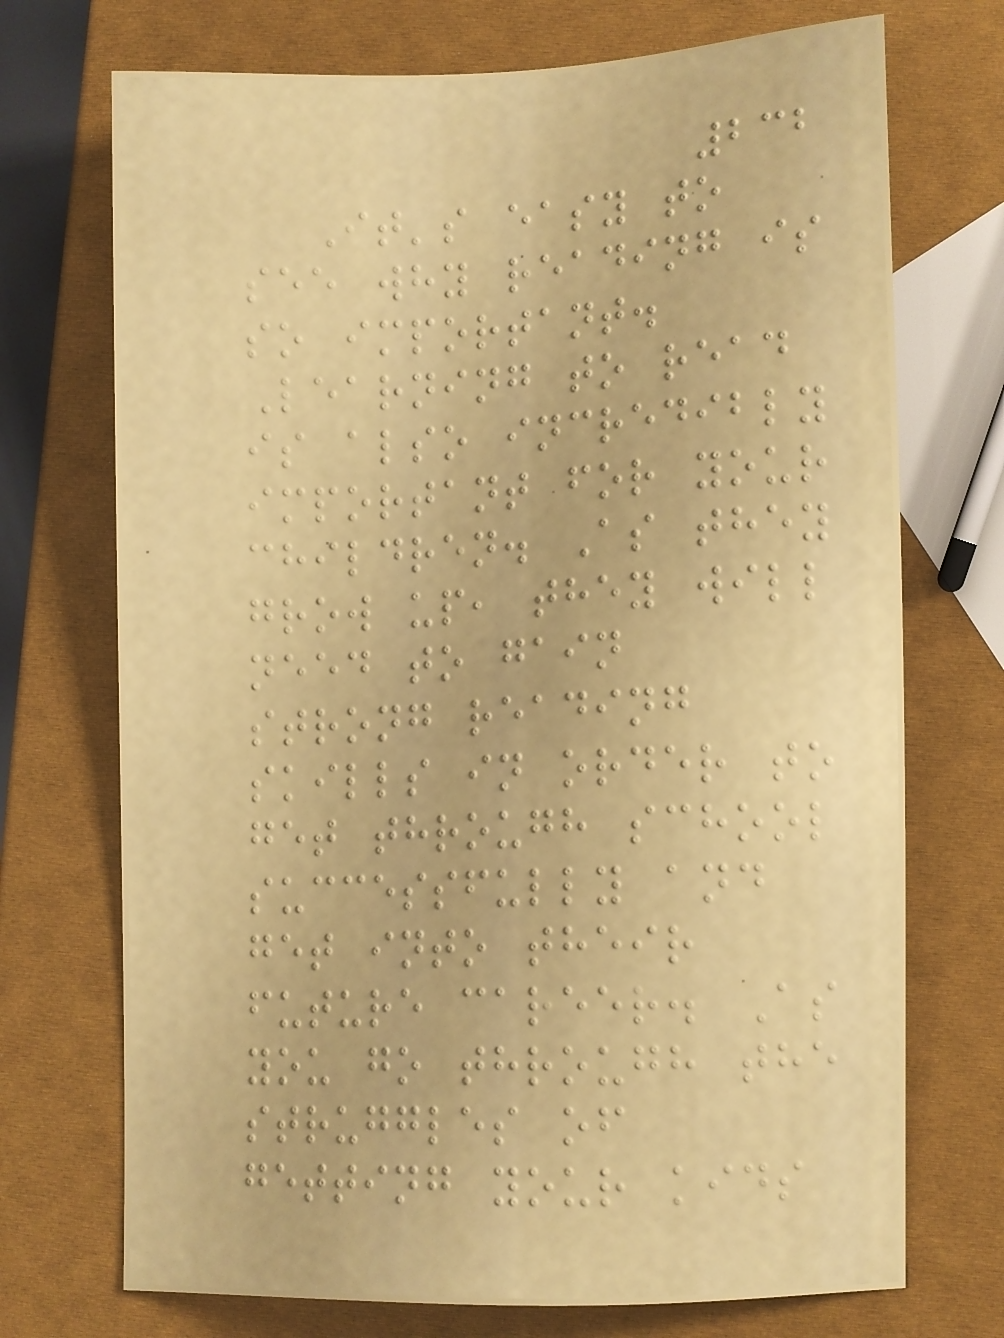232
It's easy to
see why reading is
so important.
Learning to read
is also incredibly
important for your
children. As they
grow up, they will
need to gain
strong reading
skills in order to
get through school
successfully and
get into their
future career. As
you go through the
struggles of
getting your kids
